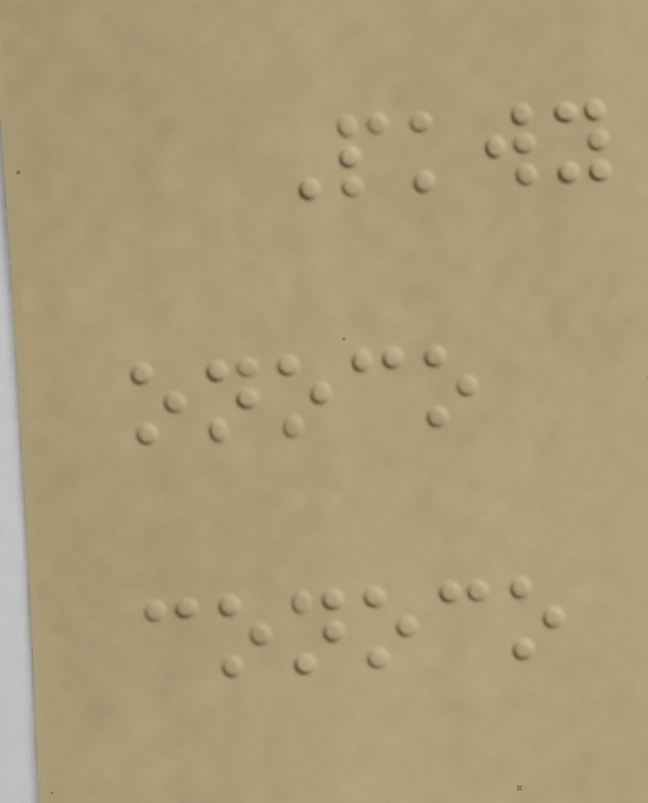Pkwy
onoco
conoco
